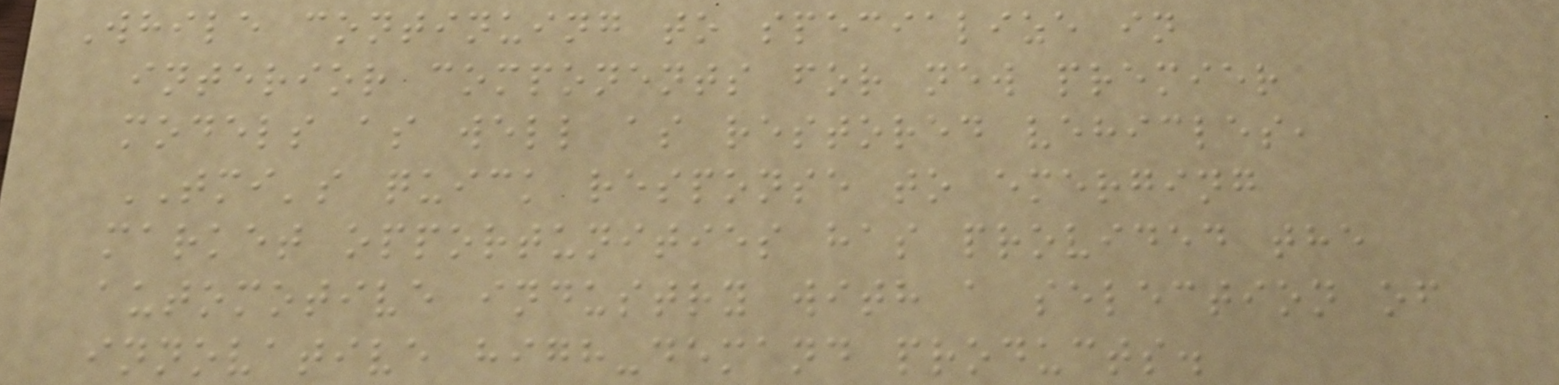While continuing to specialize in
interior components for new premier
models as well as restored vehicles,
TMI's quick response to emerging
market opportunities has provided the
automotive industry with a selection of
innovative high-demand products.
